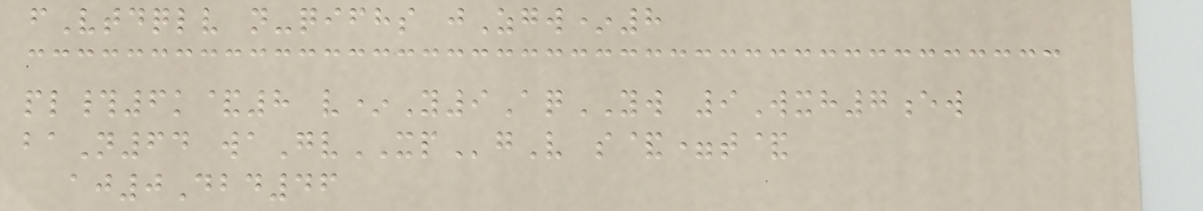fVtdqlv n-qifhs jZgw*8
pl#6k&8 v*Y9AqYW 9Wxh7ew
baN64 waGvXPgV s&=t&
aj0Dbd46
